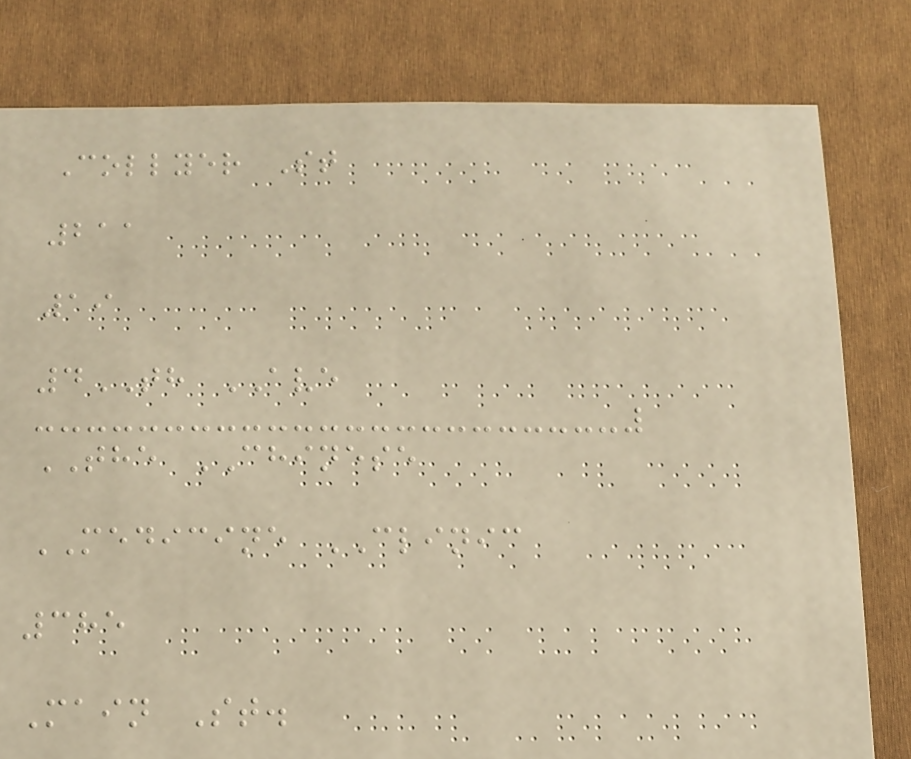Collyer St
211
19
4TH AVE
THE CHINESE
MEDICINE CLINIC
385
Main St.
